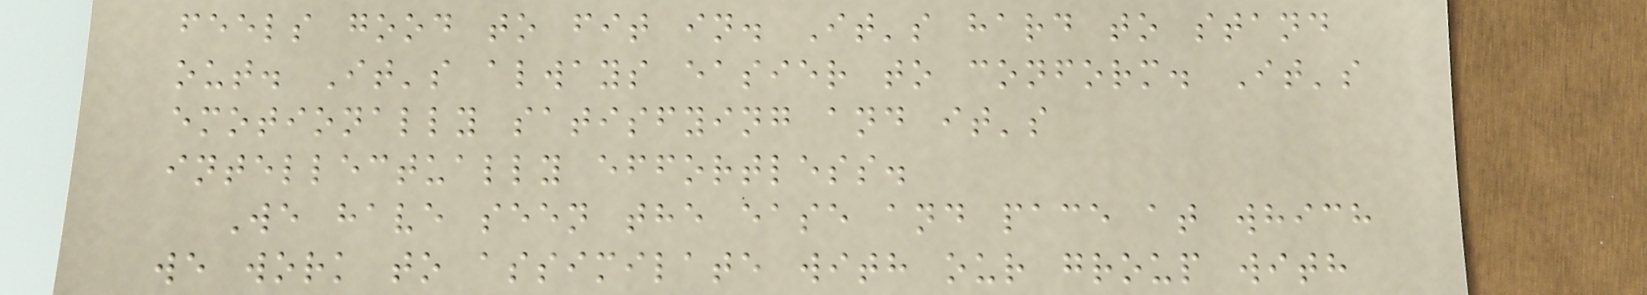feels good to fit in. It's hard to stand
out. It's always easier to conform. It's
emotionally satisfying and it's
intellectually effortless.
We have seen the ease and pace at which
we work to assimilate with our group with
